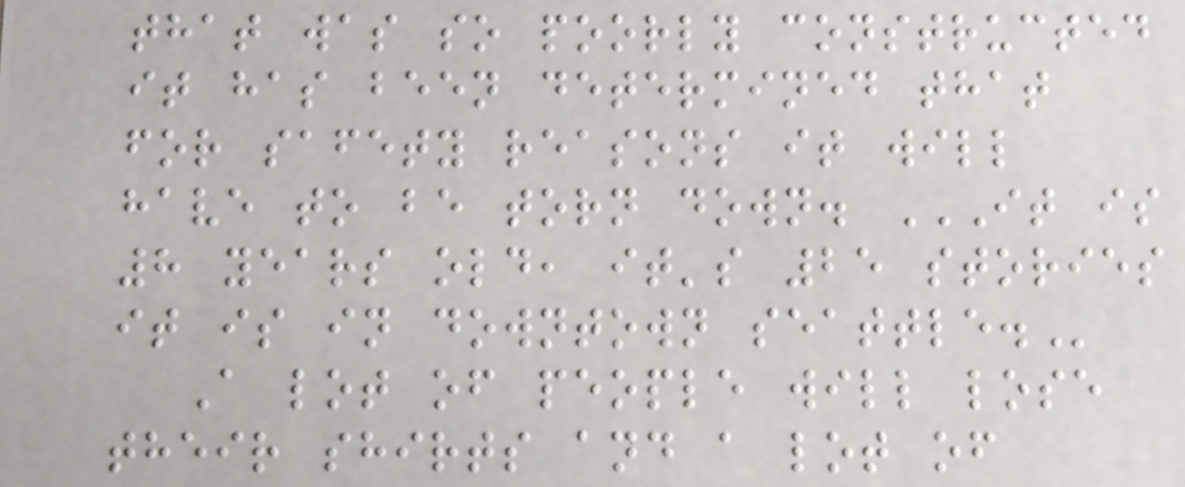that was so poorly constructed
it has been determined that
for safety reasons it will
have to be torn down. IT IS
8 YEARS OLD, IT'S 25 STORIES
IT IS IN DOWNTOWN SEATTLE.
A lot of people will lose
their shirts and a lot of
